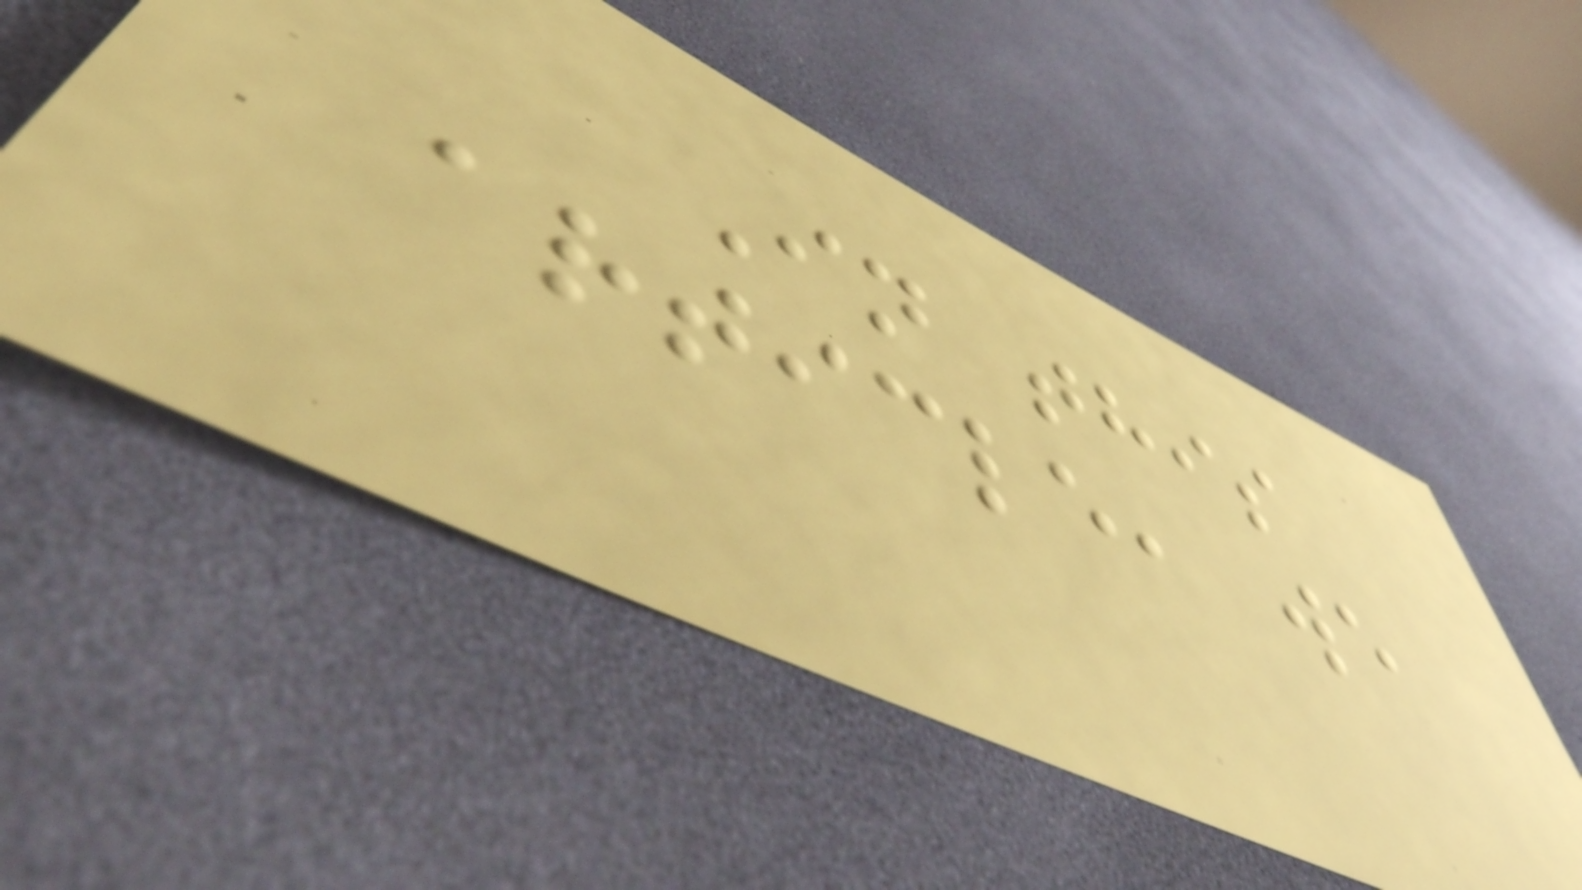In this
article, we
